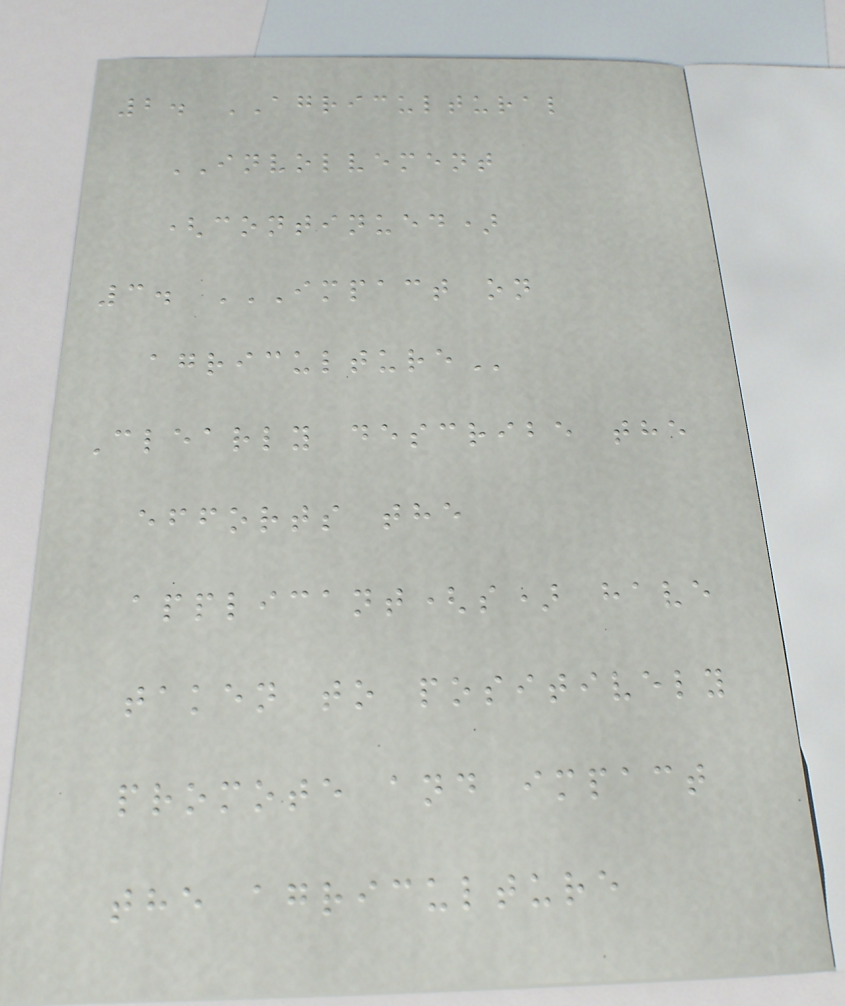2. AGRICULTURAL
INVOLVEMENT
(continued)
3. IMPACT ON
AGRICULTURE
Clearly describe the
efforts the
applicant(s) have
taken to positively
promote and impact
the agriculture
